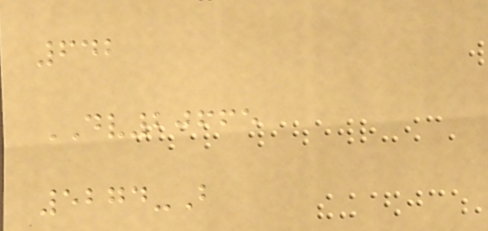642
DV20665
5274-B
